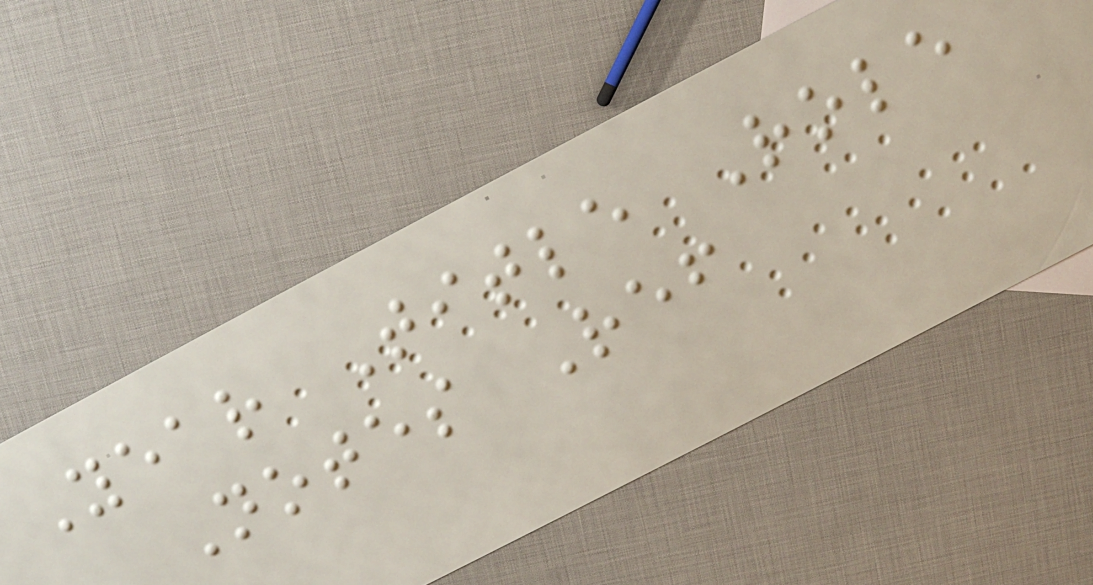Year Title Role
Notes Ref
